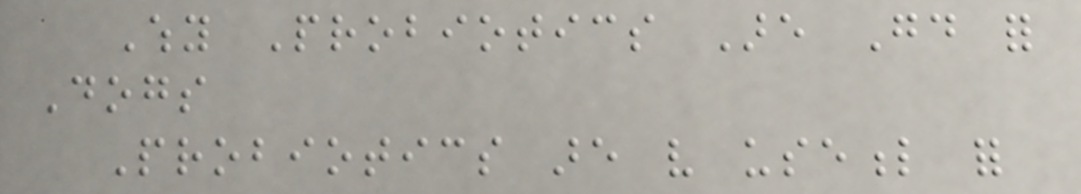Why Probiotics Are Good for
Dogs
Probiotics are very useful for
